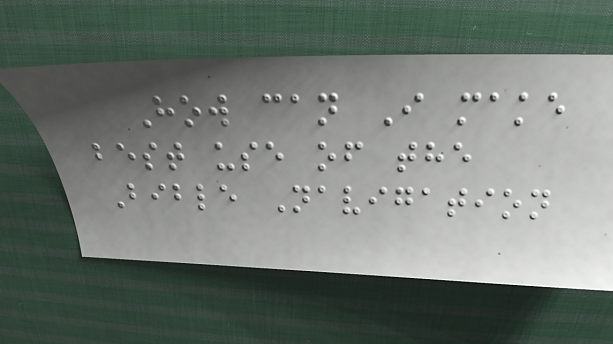How can I make
best use of the
Bible Navigation
